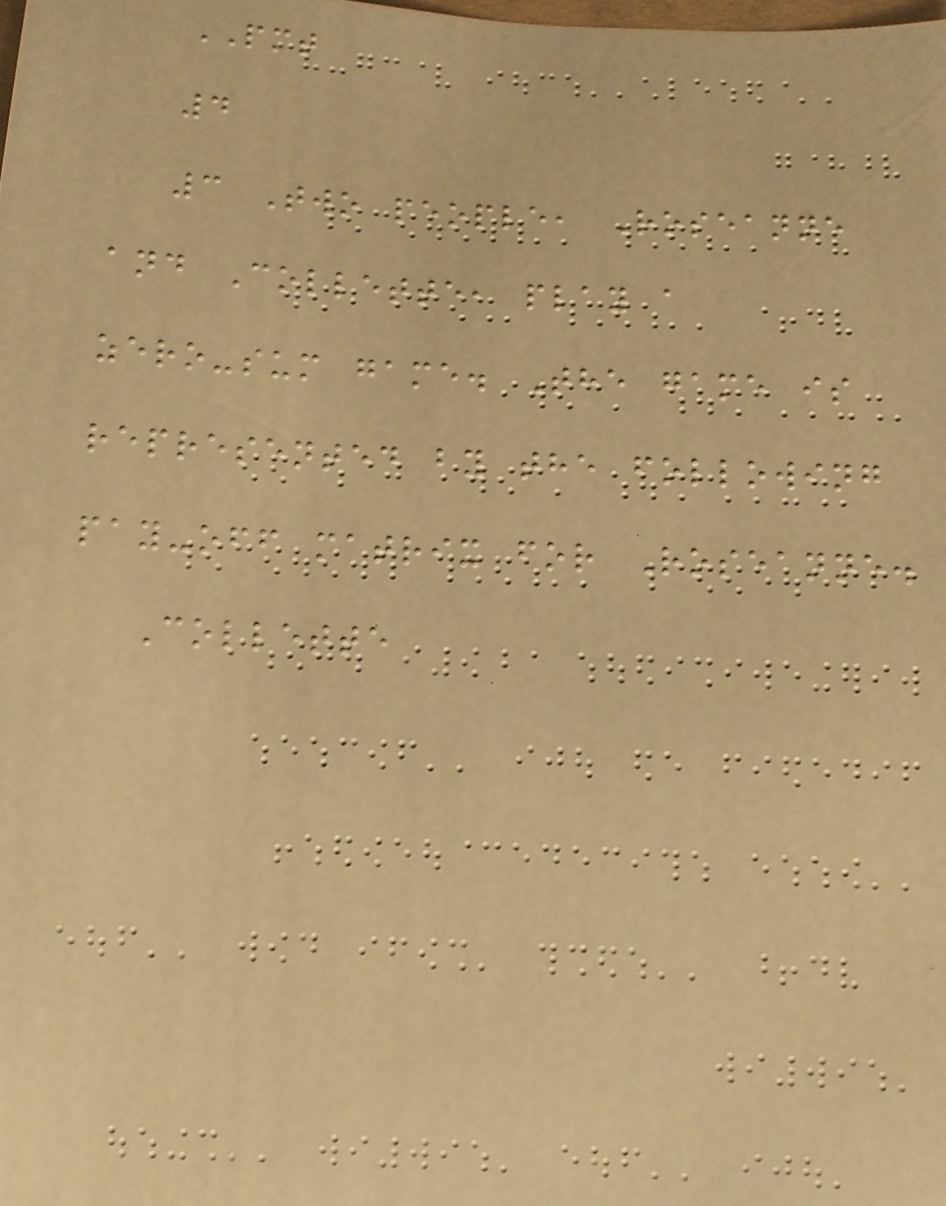PMT
4
3 Two people, Roseanne
and Collette, play a
zero-sum game. The game is
represented by the following
pay-off matrix for Roseanne.
Collette
